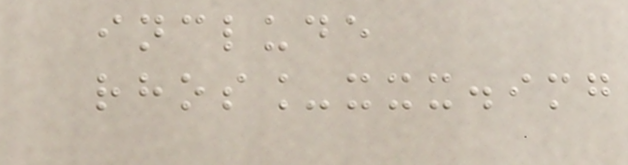include
rhos_xxx.img
